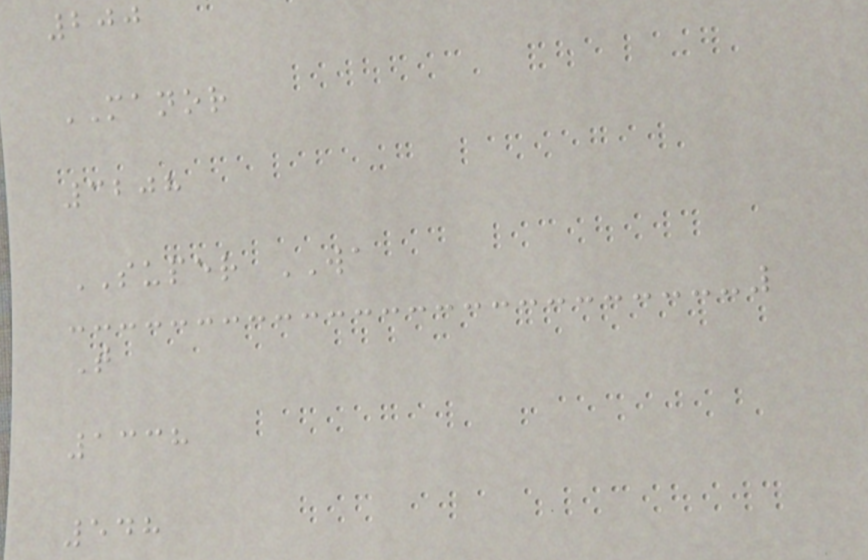200
MANOR
3208
SUPER WA
T
1338
548
